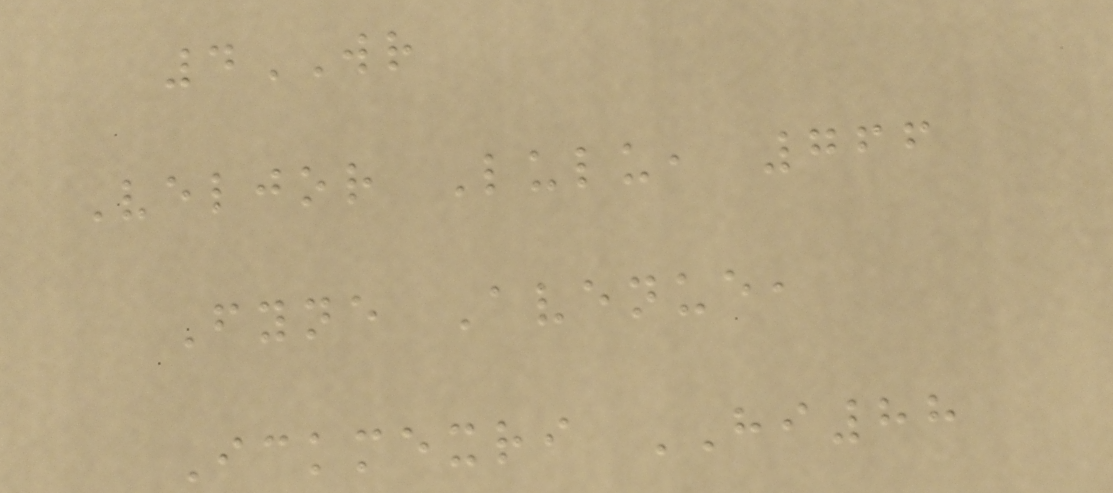4WR
Veljor Lulu, 766
Fyne Avenue,
Ickmexri HI88
